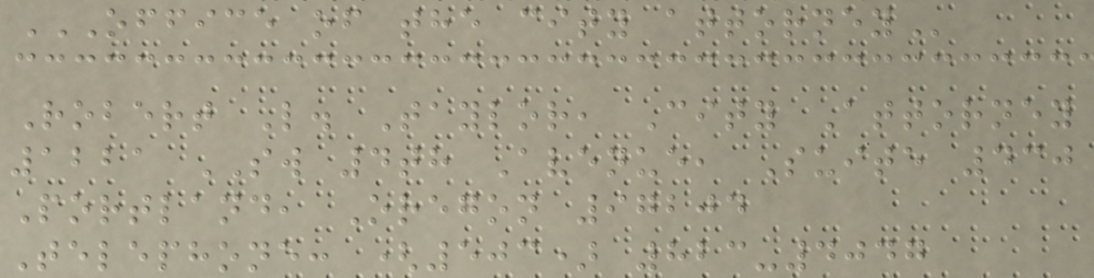OFFICE OF THE CITY ATTORNEY
Robert L. Taylor, City Attorney
1221 SW 4th Avenue, Suite 430
Portland, Oregon 97204
Telephone: (503) 823-4047
